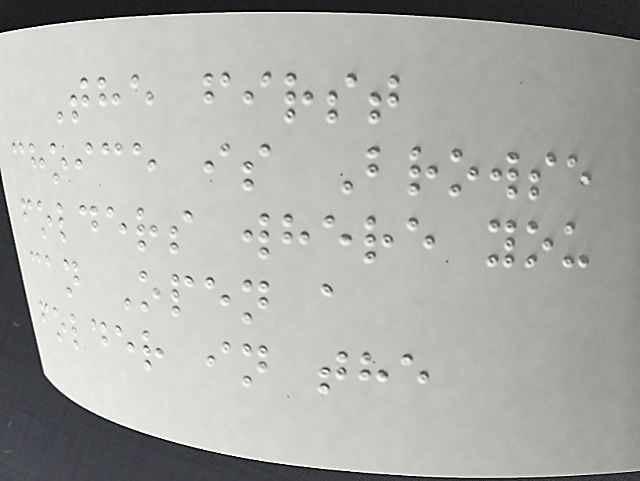The first
choice is Browse
folders where you
can Open a
folder in the
